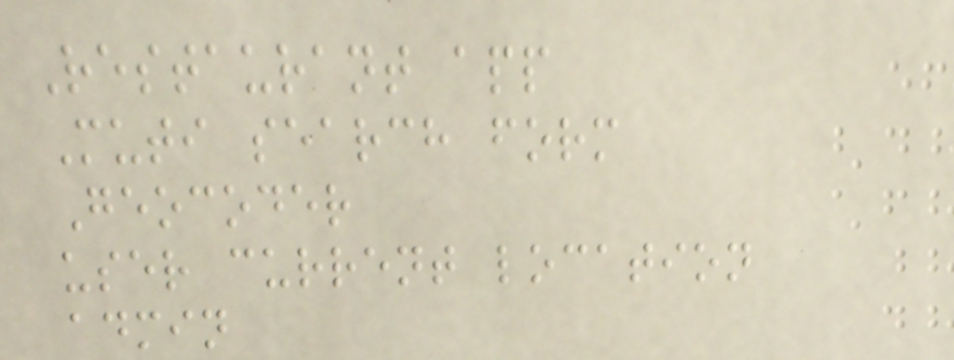Restaurant app
Muti search form
Geocoder
user current location
admin
